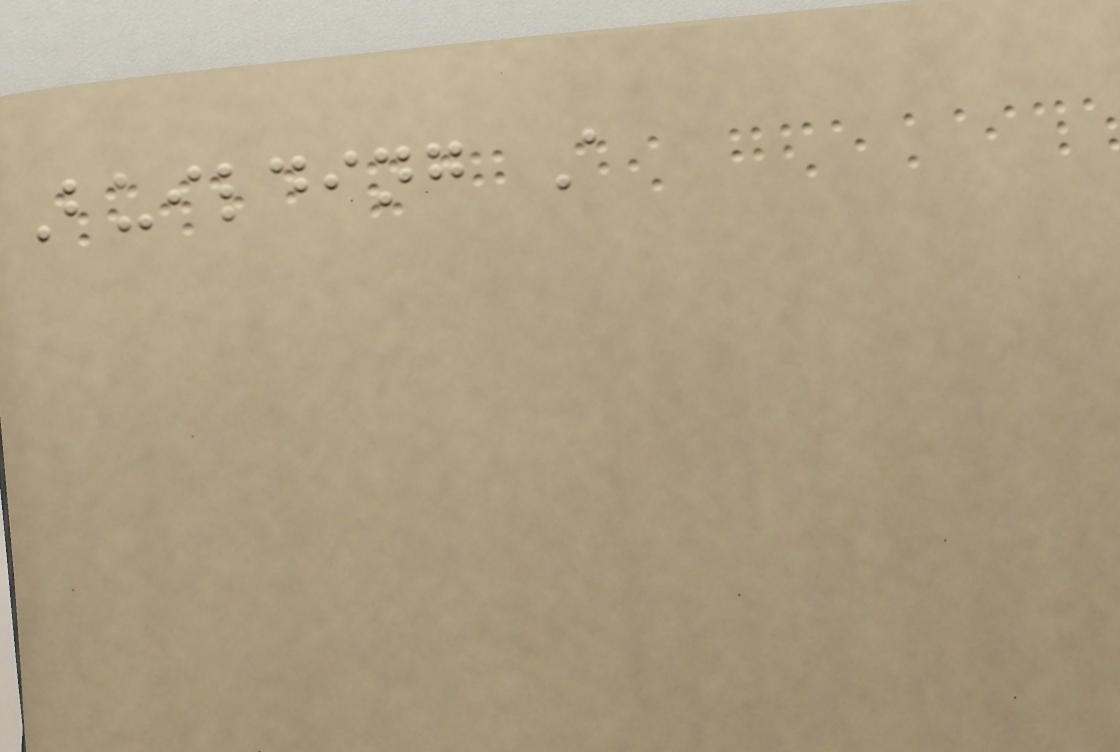Building A
